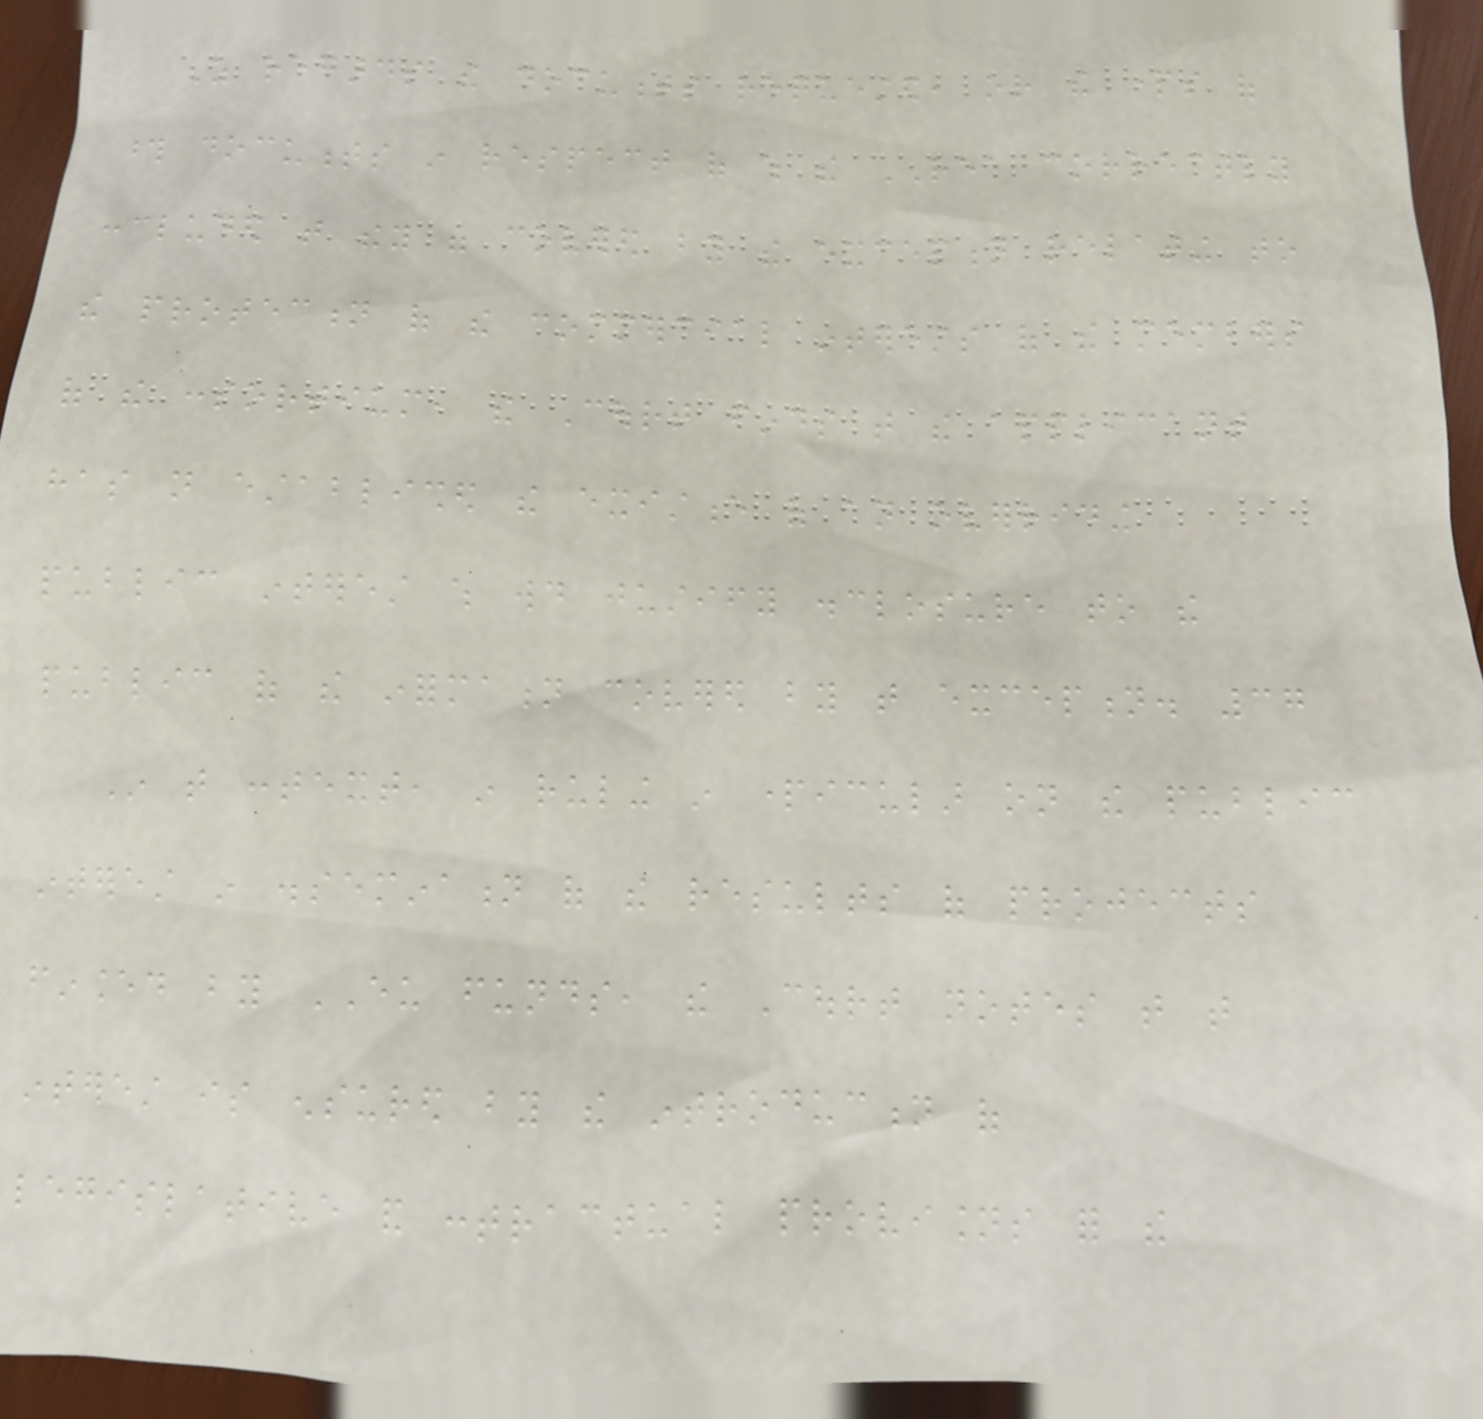As regards the documents requested, or the parts of
those documents in respect of which the REA correctly
concluded that they were covered by the exception relating to
the protection of the commercial interests of the members
of the consortium, the Court finds that the applicant
has not established the existence of an overriding
public interest which would justify disclosure to the
public of the information covered by that exception. 37
In that context, in ruling in particular on the public
interest in dissemination of the results of projects
financed by EU funds, the Court notes that that
interest is ensured by the introduction of
legislative and contractual provisions for the
